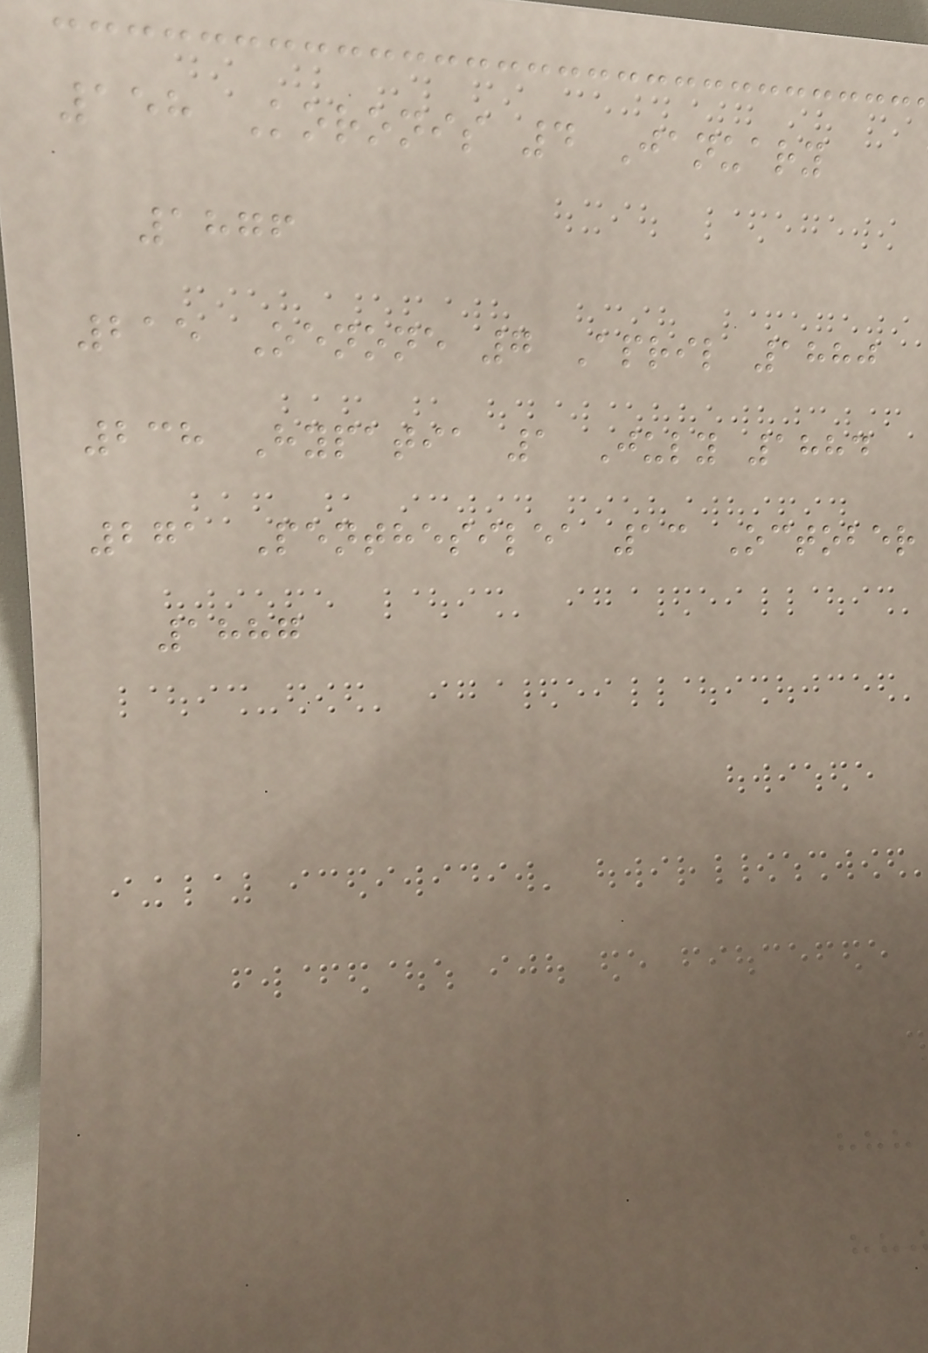158 Koronis 4 January
1876
215 Oenone 7 April 1880
238 Hypatia 1 July 1884
271 Penthesilea 13 October
1887
